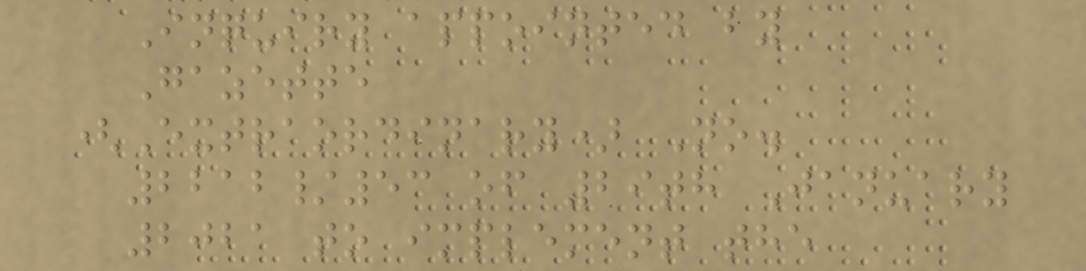Inquiry appointed by
Gazette
(Extraordinary) No.
2212/53 of 29th January
2021 to implement the
